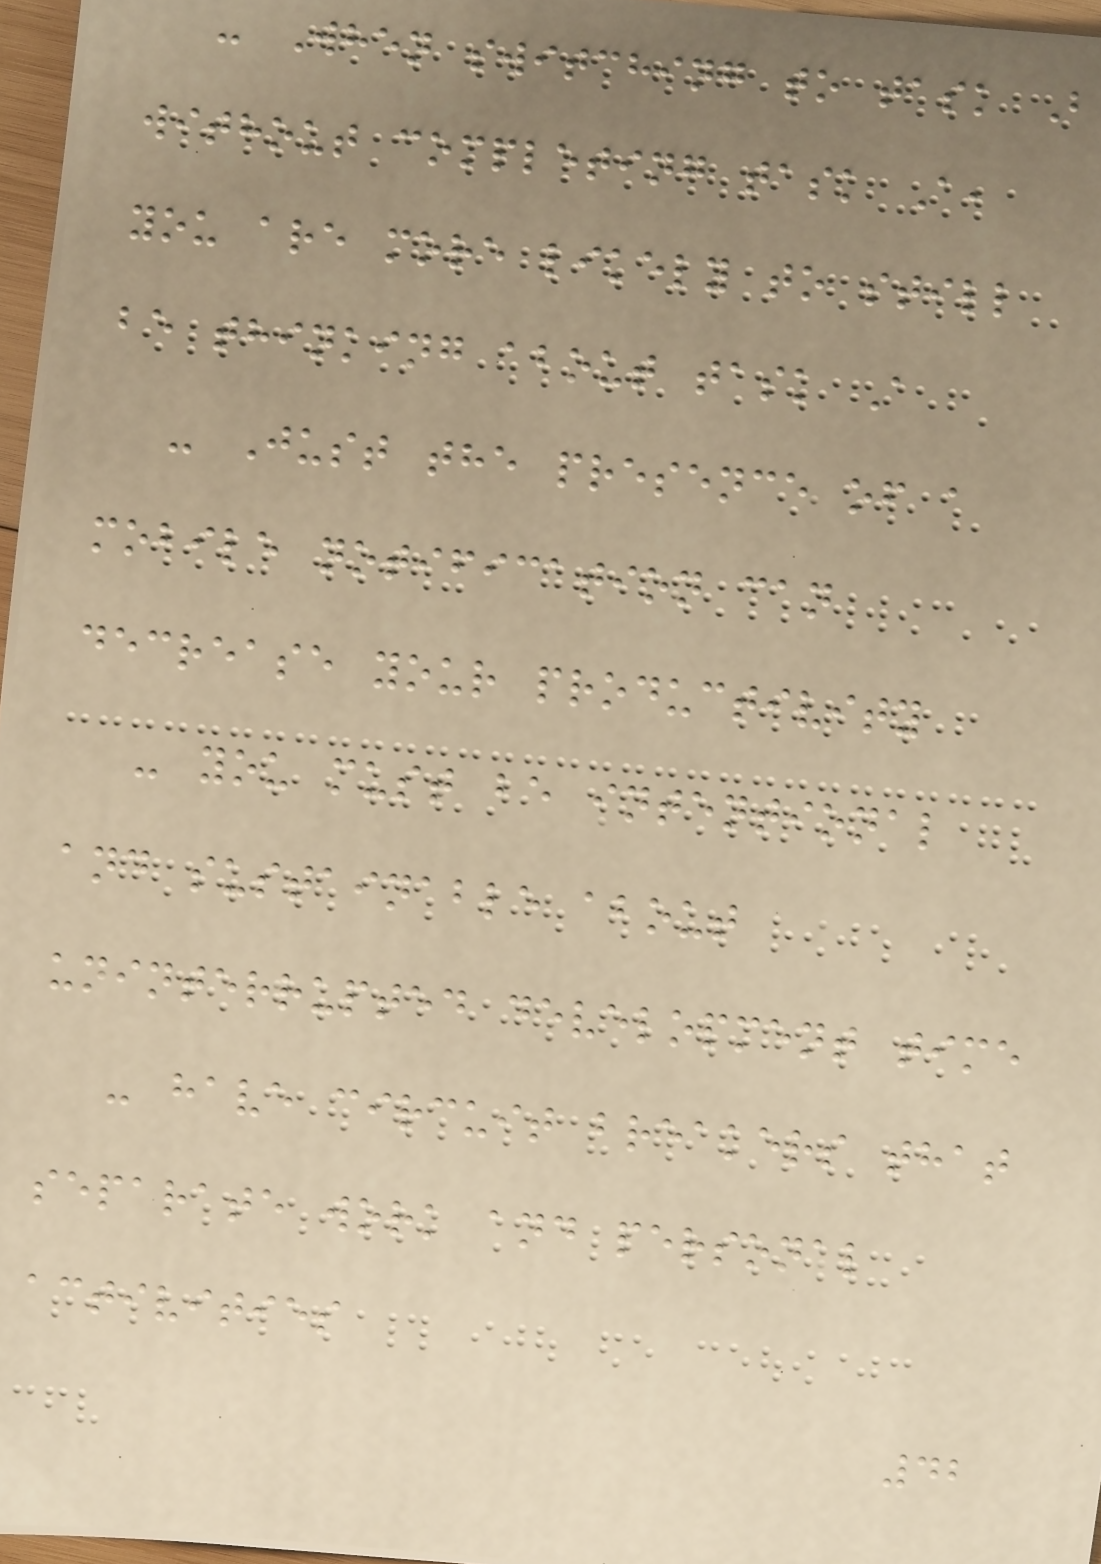- When switching to task B
without completing task A,
you are more likely to still
be thinking about task A
- Just the presence of a
mobile notification can
decrease your productivity
- you must be intentional
and sustainable about
uninterrupted development time
- have circuit breakers that
separate work and personal
activities
42
